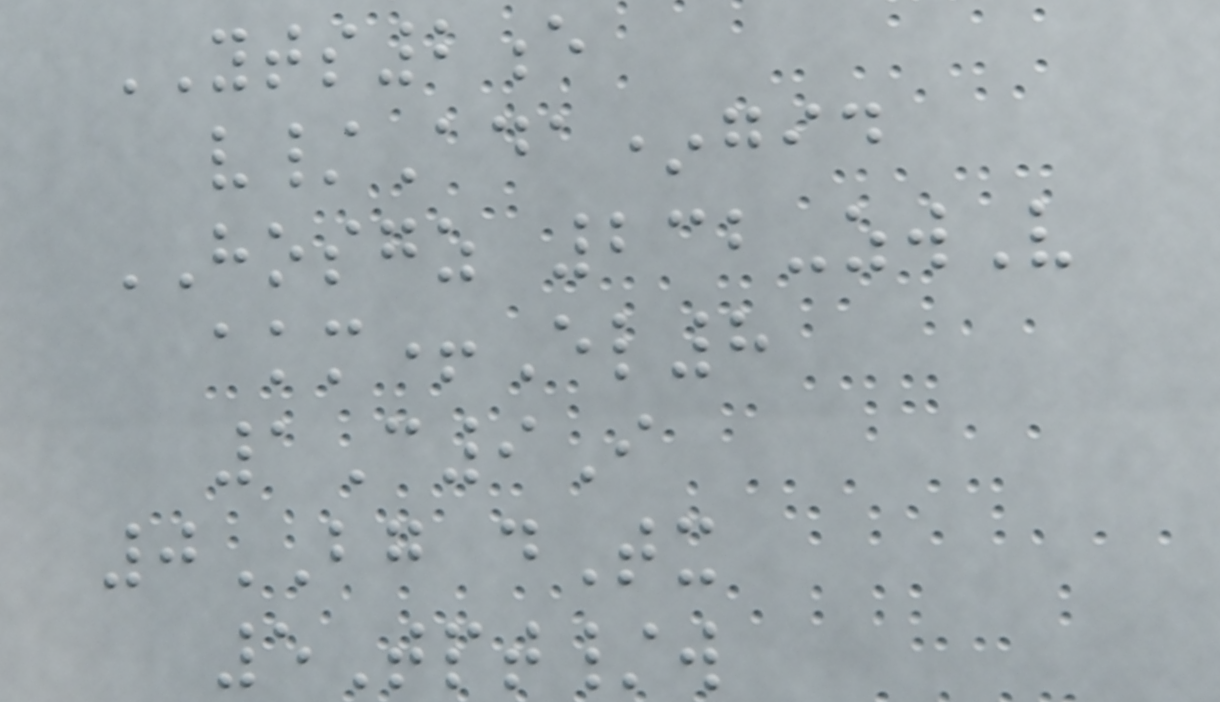YTS2e
v/Ada*gid
HOSGZ 232-zwV
akm+El8
1C9I
0BG dTx
5Tpt/w
